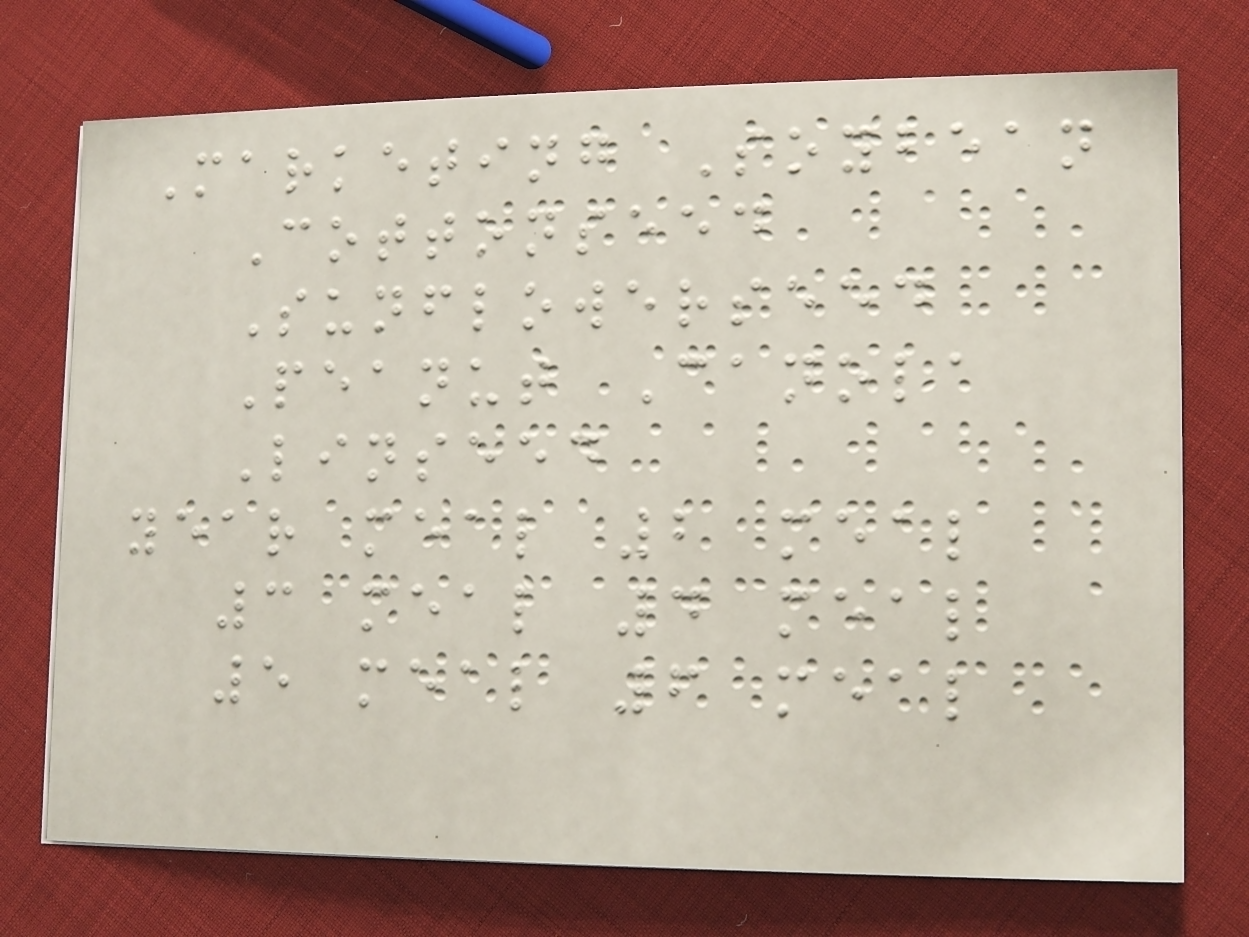Marketing Soybean
Cottonseed
Sunflowerseed
Peanut Canola
Linseed
year meal 2 meal
3 meal 4 meal
5 meal 6 meal
